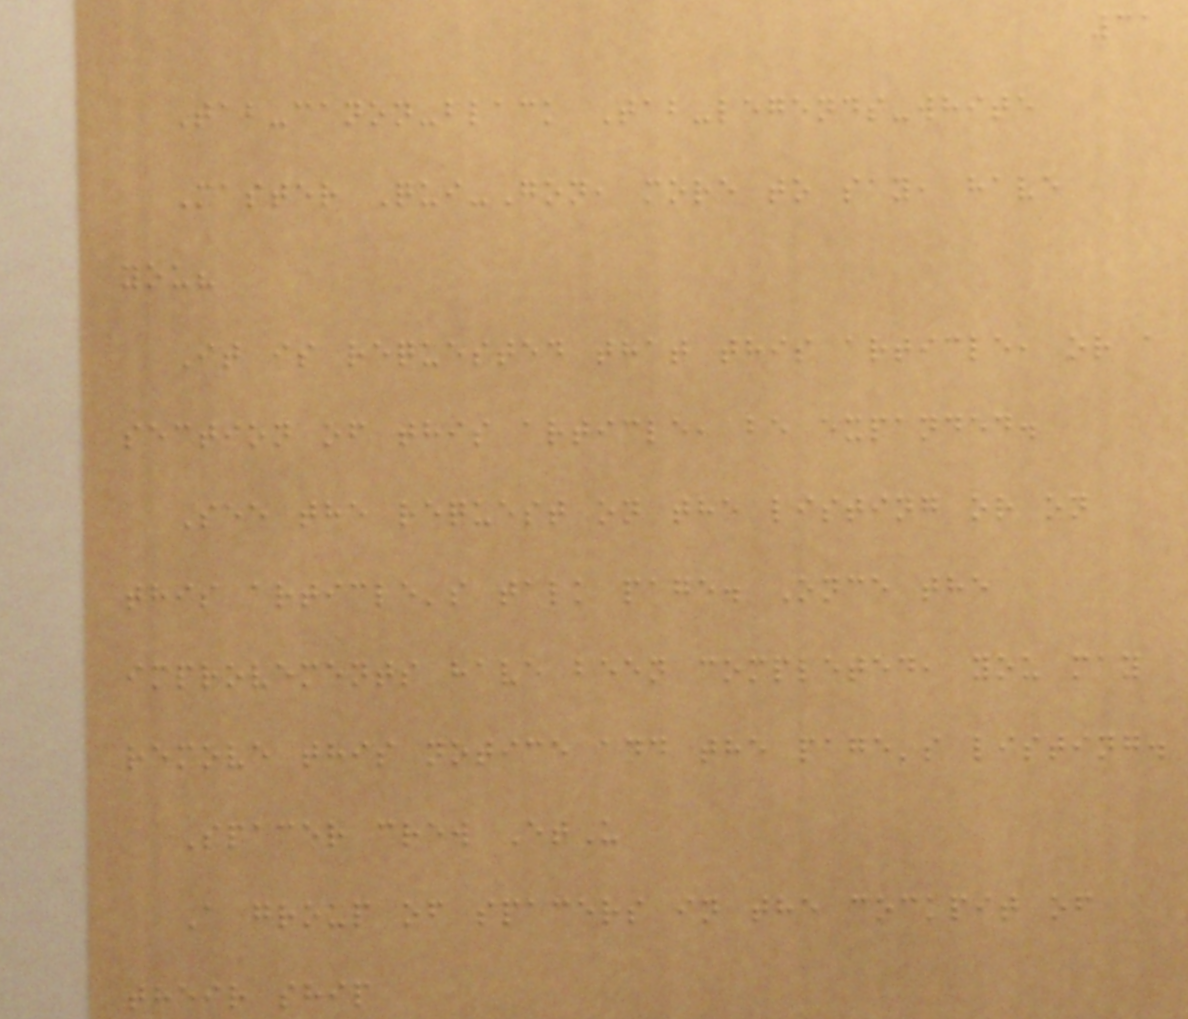31
Tab-canon-black Tab-legends-white
Master Qui-Gon, more to say, have
you?
It is requested that this article, or a
section of this article, be expanded.
See the request on the listing or on
this article's talk page. Once the
improvements have been completed, you may
remove this notice and the page's listing.
Spacer crew EtU
A group of spacers in the cockpit of
their ship
